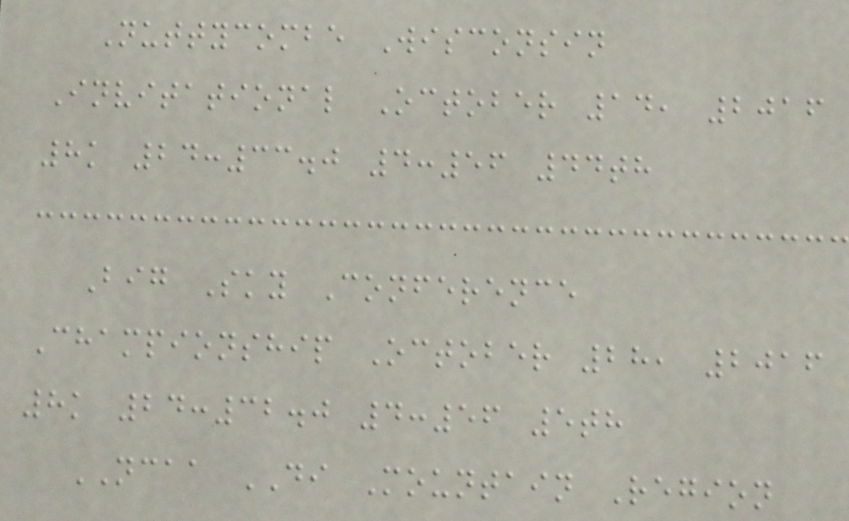Nuttycombe Wisconsin
Invitational October 14, 2016
8k 24:33.0 4:56 44th
Big Sky Conference
Championship October 28, 2016
8k 24:32.0 4:56 5th
NCAA DI Mountain Region
